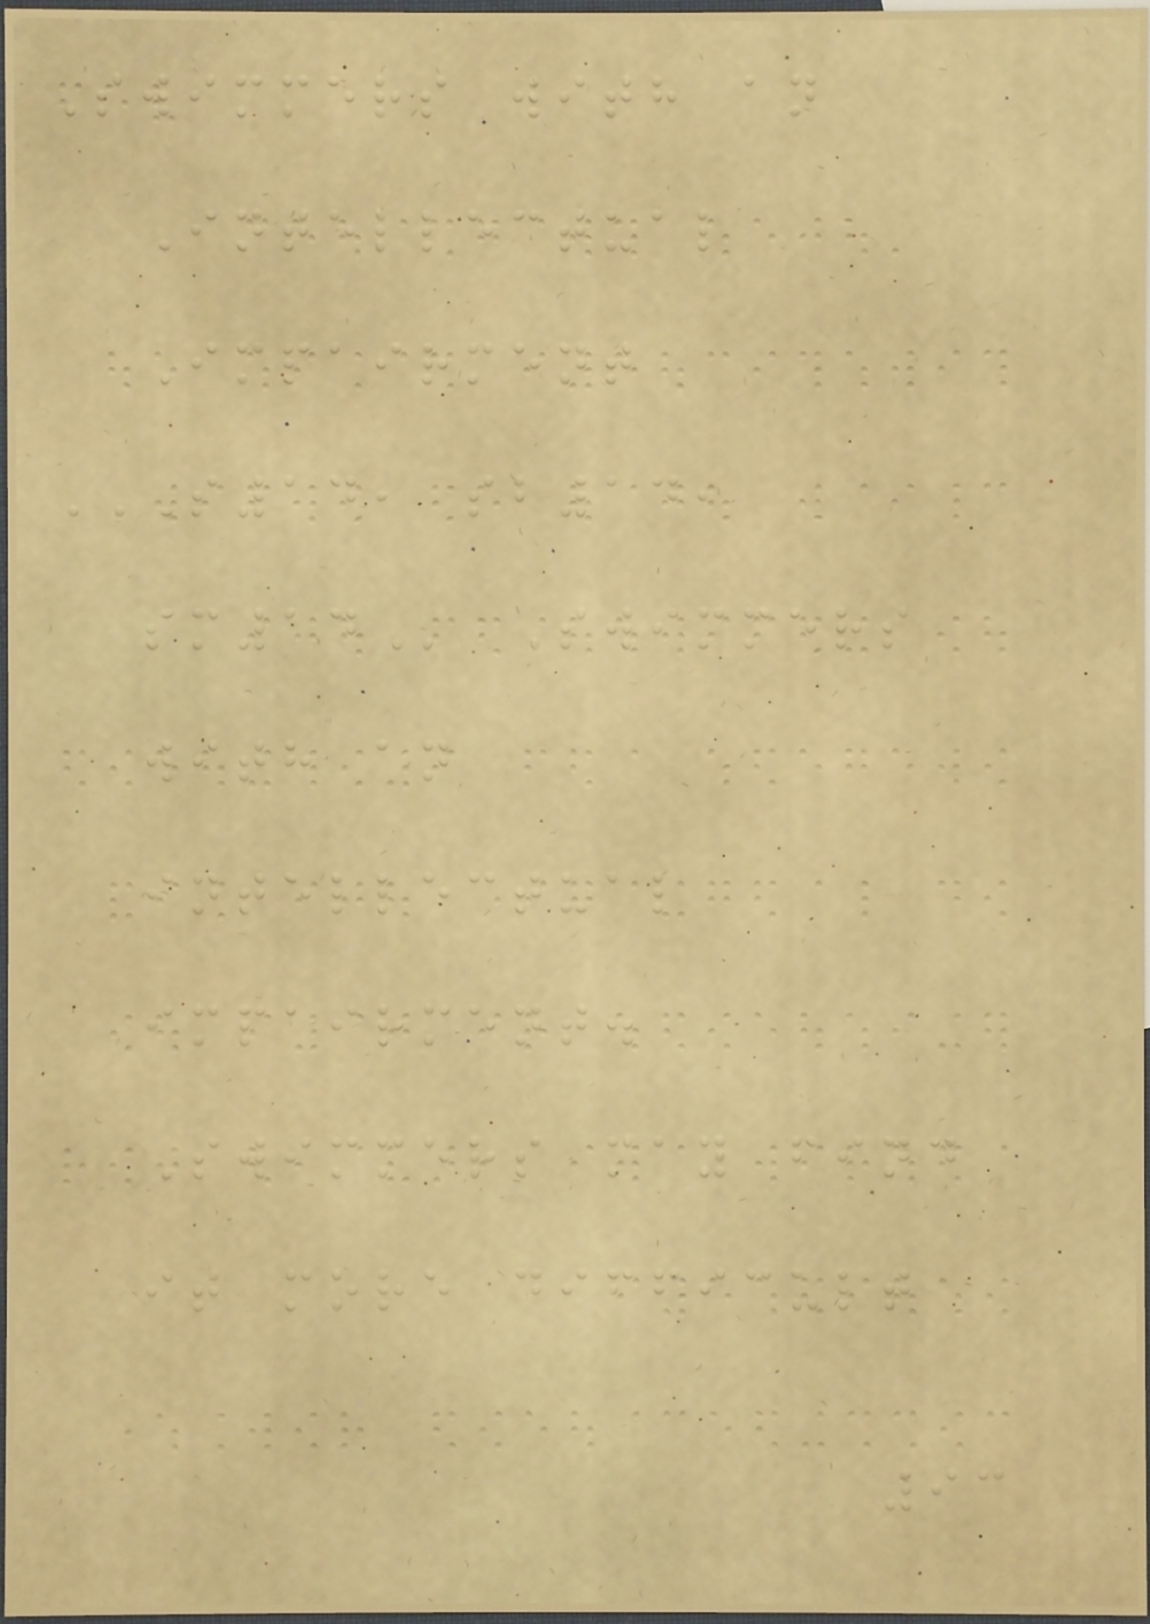Swimmers with an
Intellectual
Impairment
S14, SB14,
SM14 Swimmers
with an
intellectual
impairment.
Swimmers may find
it more difficult
93
